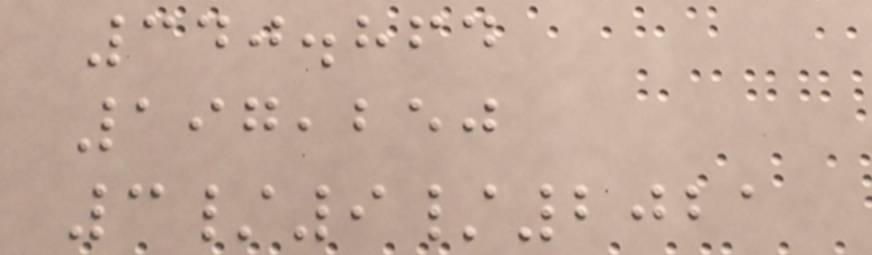340.864
197,250
3/9/2021
